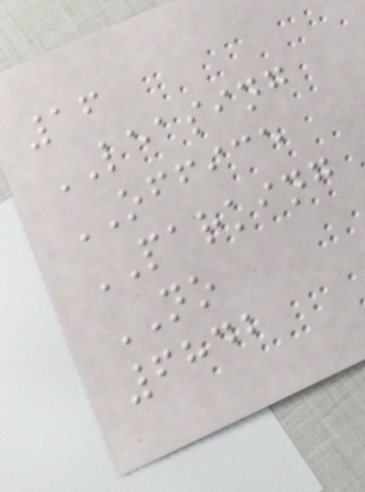16
LEASING
OFFICE
PARKING
NO
6842
